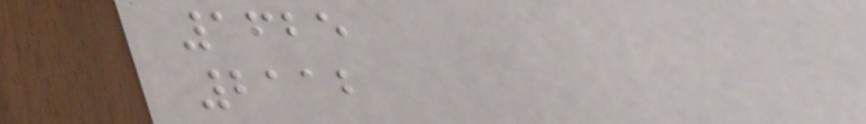1625
2112
